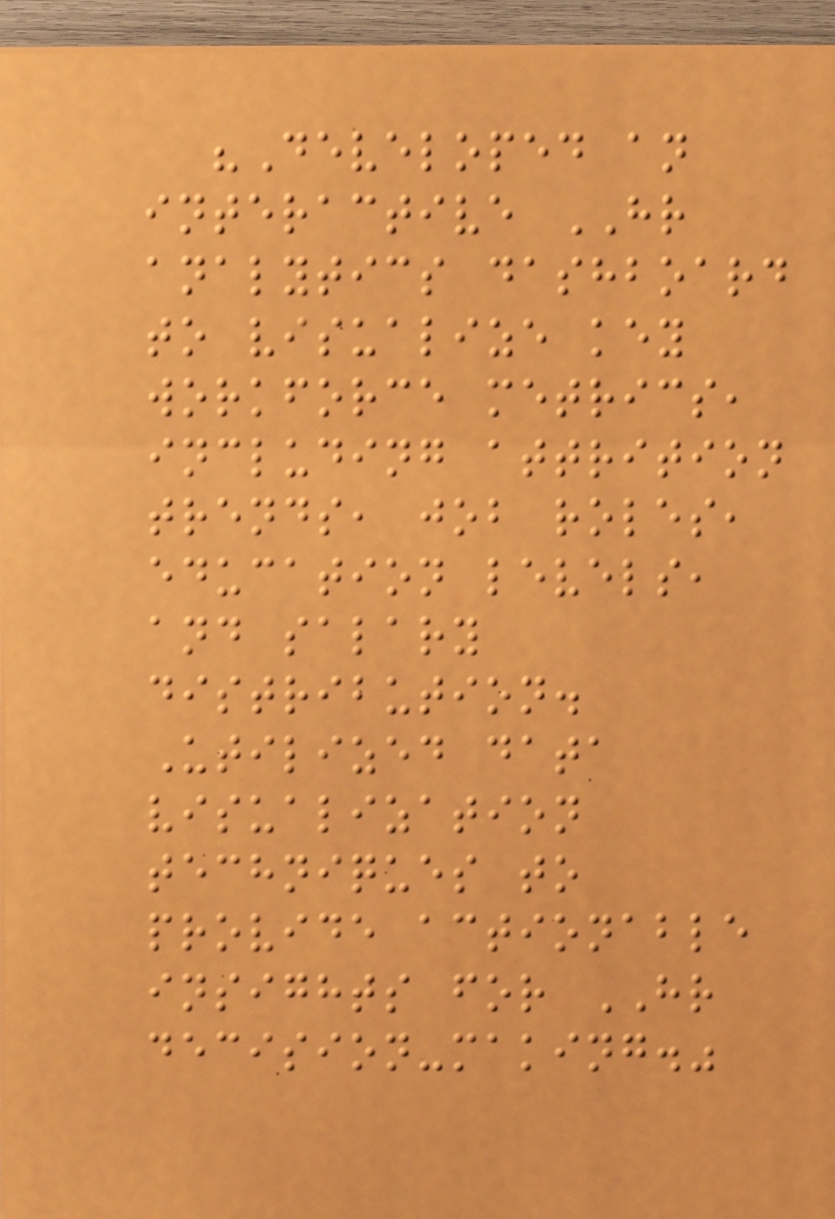"Developed an
interactive HR
analytics dashboard
to visualize key
workforce metrics,
including attrition
trends, job roles,
education levels,
and salary
distribution.
Utilized data
visualization
techniques to
provide actionable
insights for HR
decision-making."
